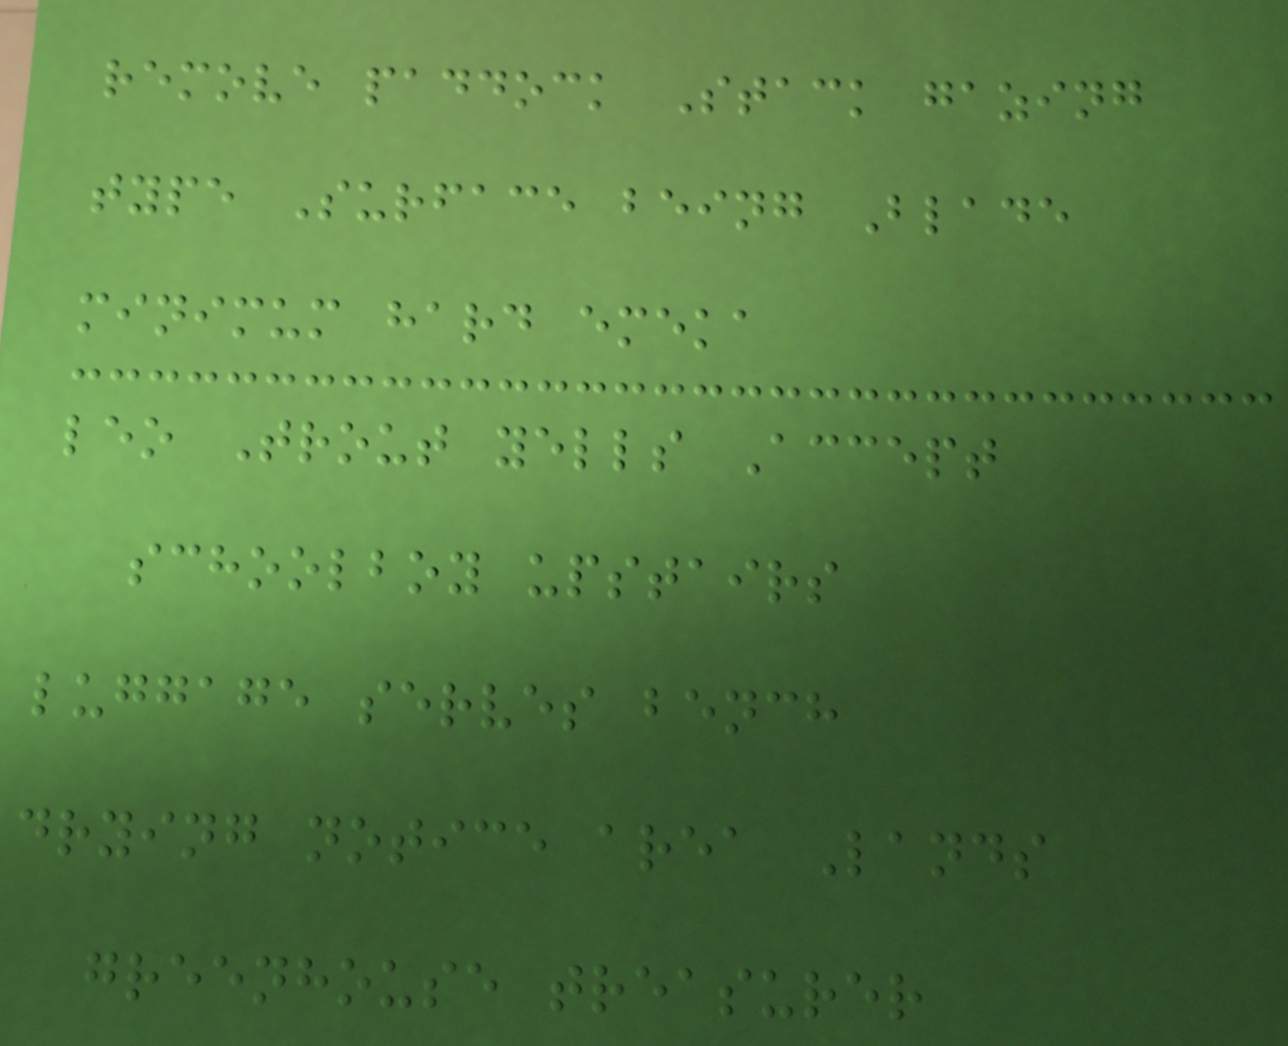remove paddock Stack gazing
type Surface being Blade
minimum hard emeka
leo Trout yells Accept
schoolboy upstairs
luggage serves bench
drying notice area Lands
greenhouse treasurer
